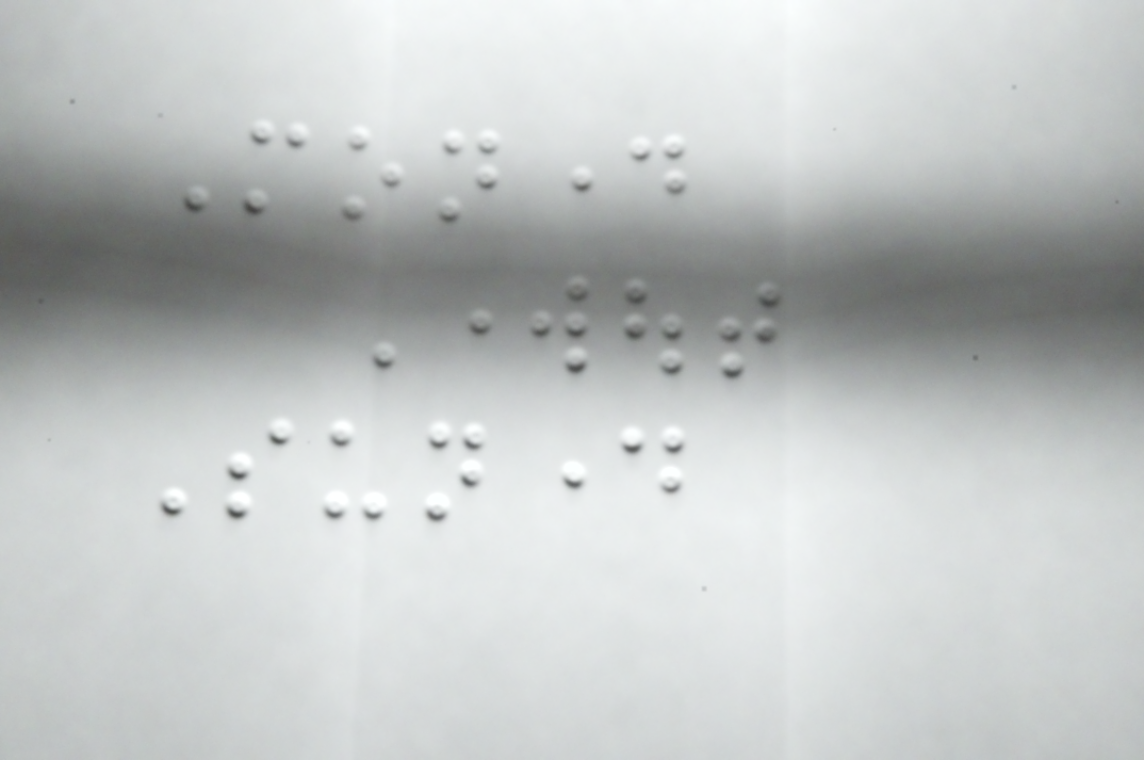Monday
Workout
Sunday
